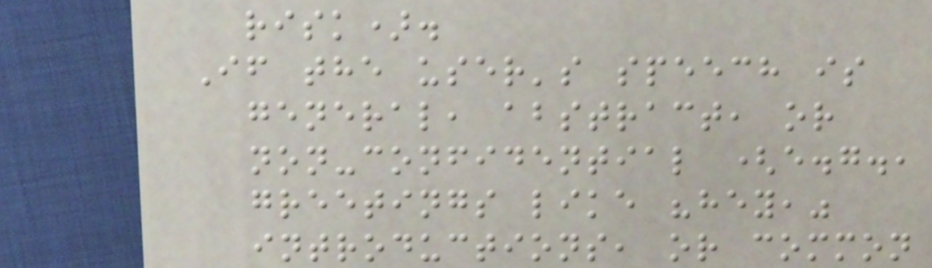risk).
If the user's speech is
general, abstract, or
non-confidential (e.g.,
greetings like "hey,"
introductions, or common
